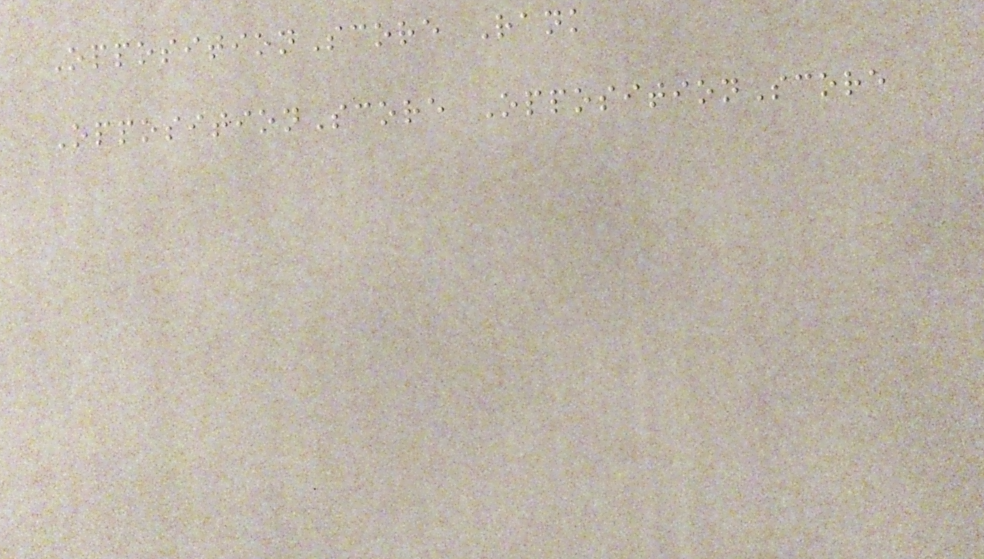OppositionScore Rank
OppositionScore OppositionScore
